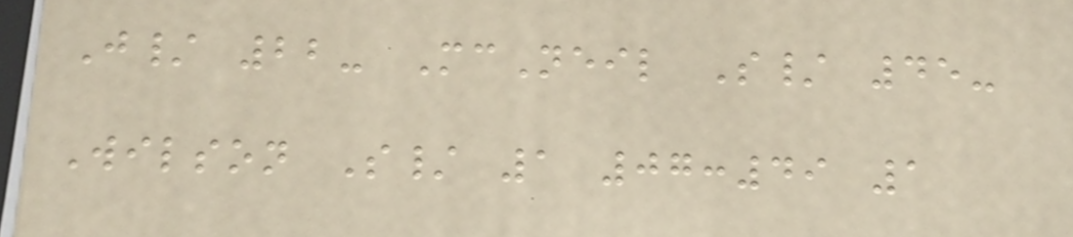J/ 22- McNeil S/ 45-
Wilson S/ 1 07:49 1
